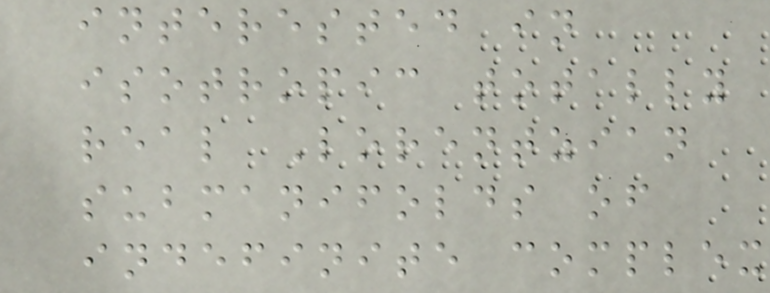interested in
isotropic totally
real Lorentzian
submanifolds of
indefinite complex
